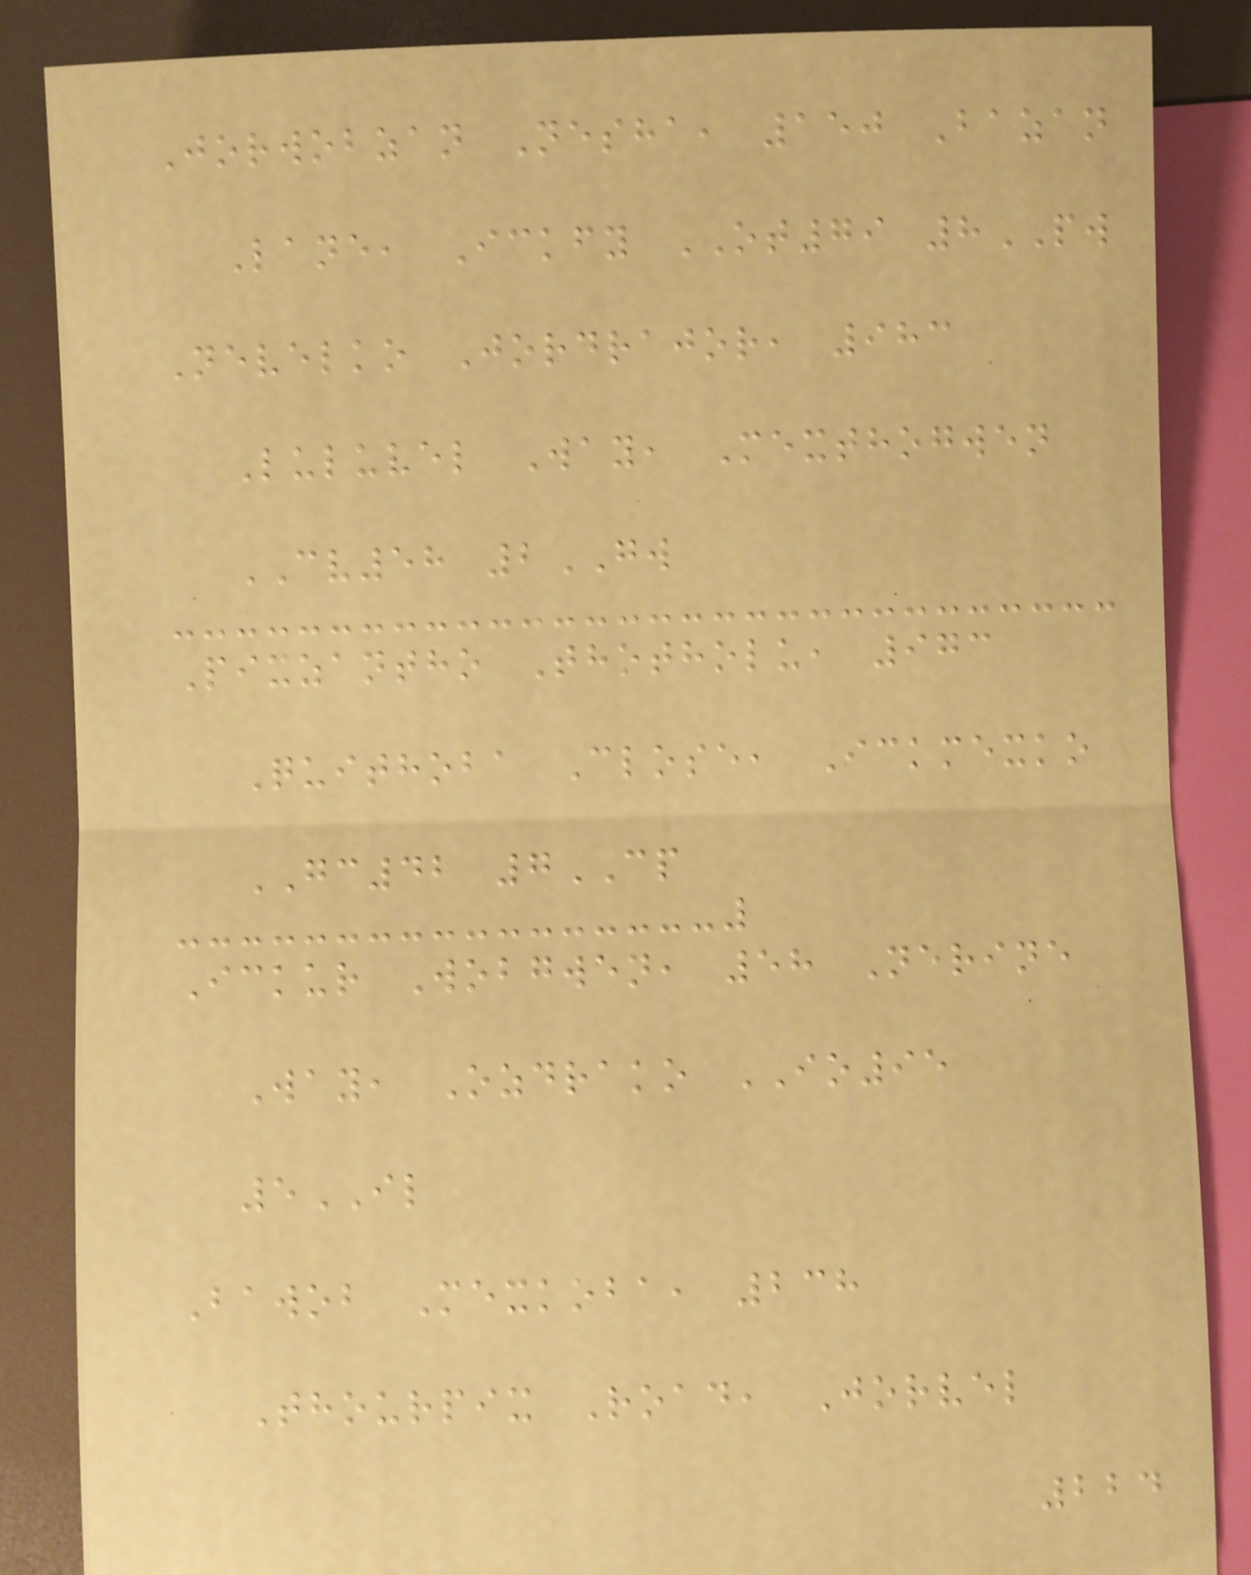Jorwobzan Nesha, 150 Bazan
Lane, Ickfy OT79 8PW
Nevelko Jordrajor, 983
Luluvel Way, Mexthogwen
CV58 2GW
Pixzantho Thotholu, 973
Quithoba Close, Ickmexko
GC42 7CP
Ickur Wobgwen, 58 Nerine
Way, Ozdrako IO95
5IL
Bawob Mexkoba, 238
Thourpix Road, Jorvel
224
